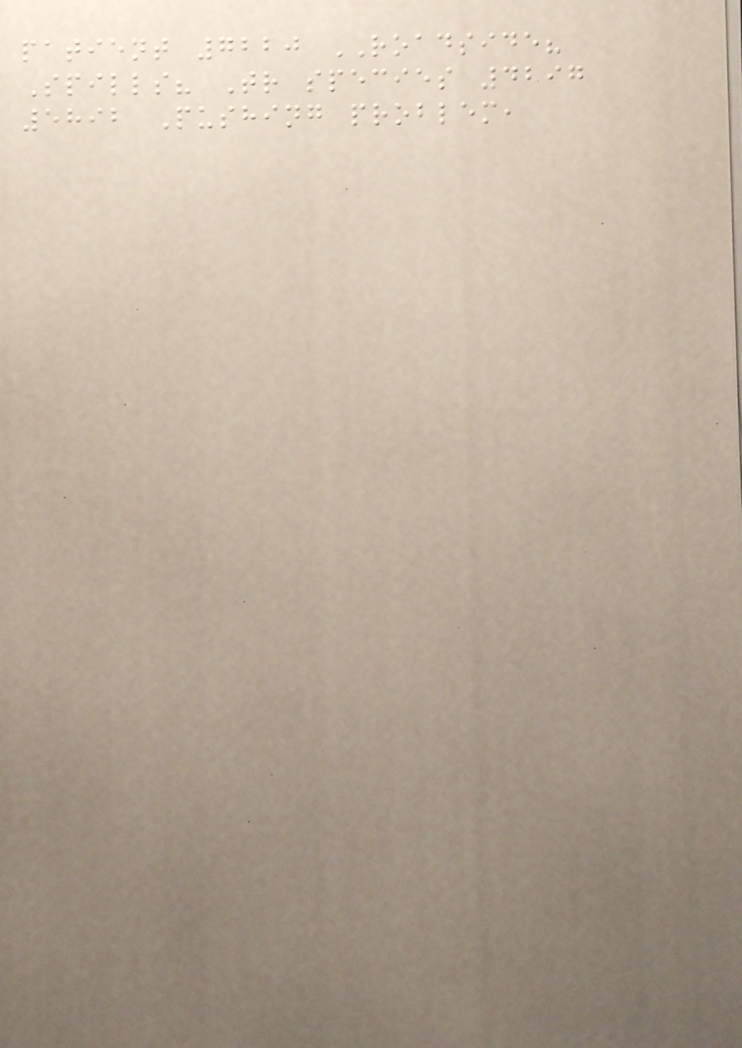patient 7220 ROADSIDE?
Spills? Tr species 4297
5892 Pushing problem,
